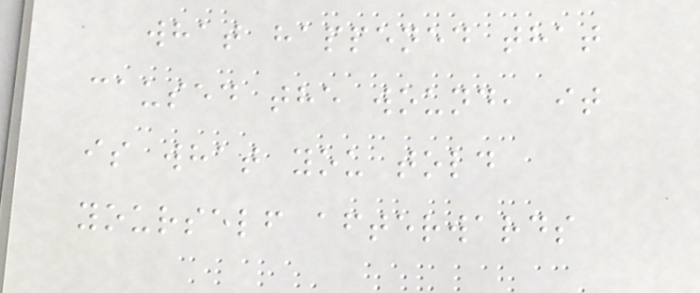what happened that
caused the wound, it
is what you told
yourself afterwards
